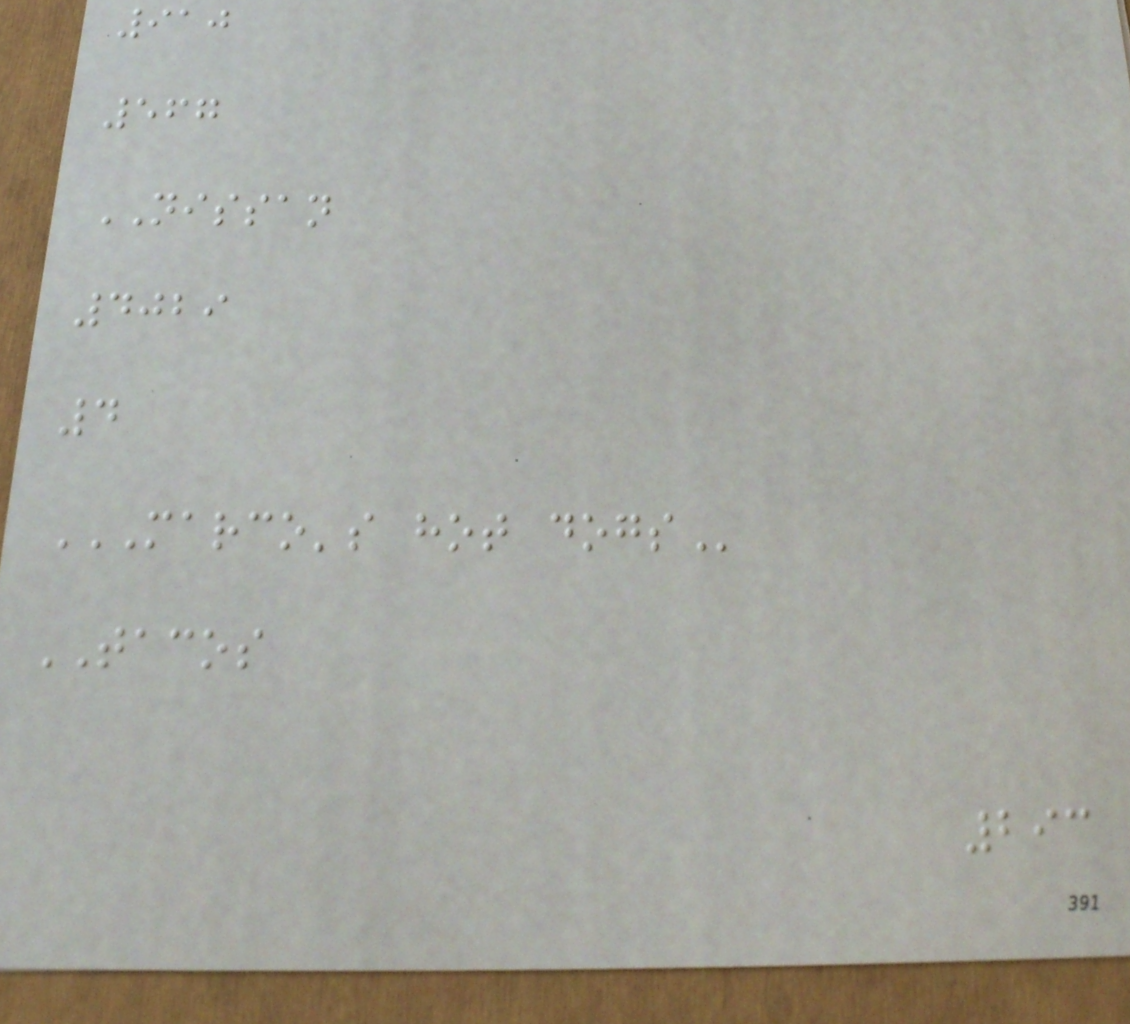910
567
NISSAN
4029
4
MARCO'S HOT DOGS
TACOS
293
